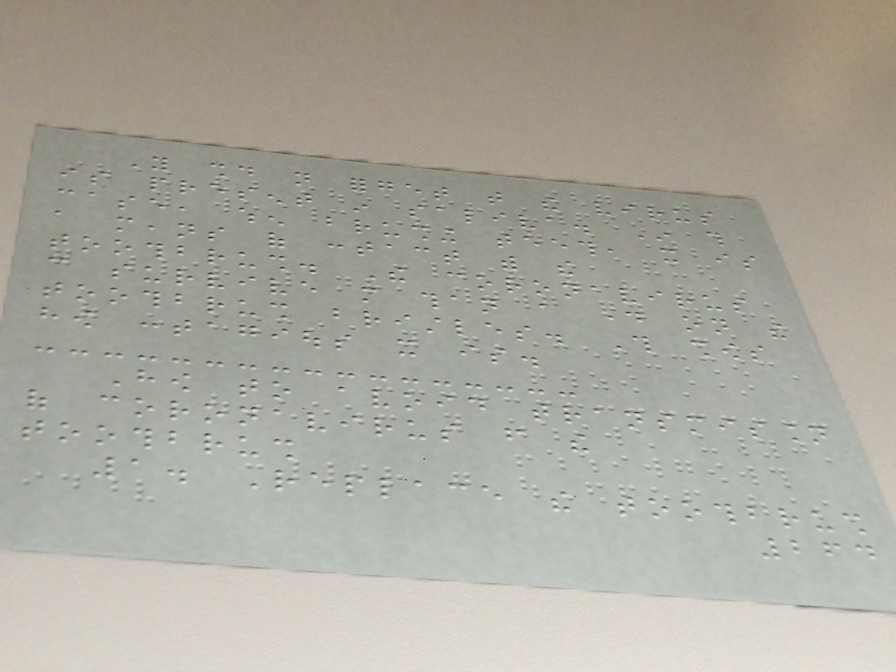You should not forget that the virus
is present in saliva. In this
case, when brushing teeth, it is
a means of contact with the
toothbrush. The coronavirus
can survive more than a day on the
toothbrush bristles. This shows
how contagious it is.
How to avoid transmission
of coronavirus from the
toothbrush
1. Replace the toothbrush
264
